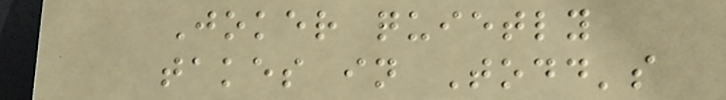Joker quietly
takes in Todd's
